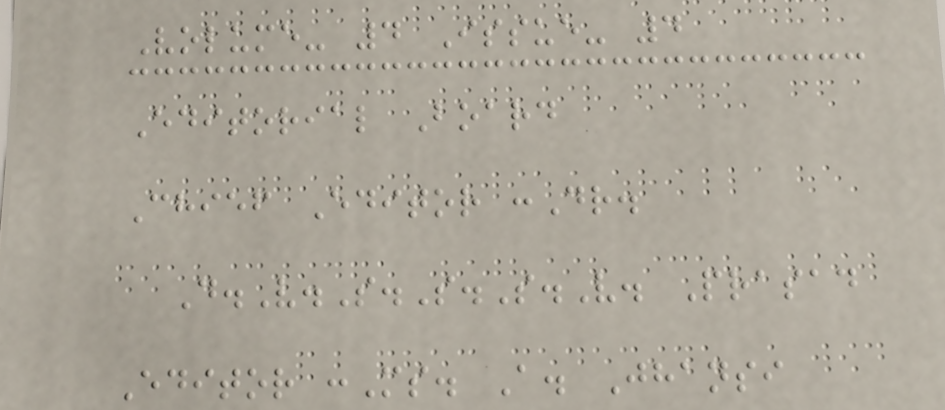Volume- 4 Issue- 4
Editorial Board
Chief Editor :Dr.
D.V.S.S.S.V. Prasad
Editor :Ms. A. Jhansi
